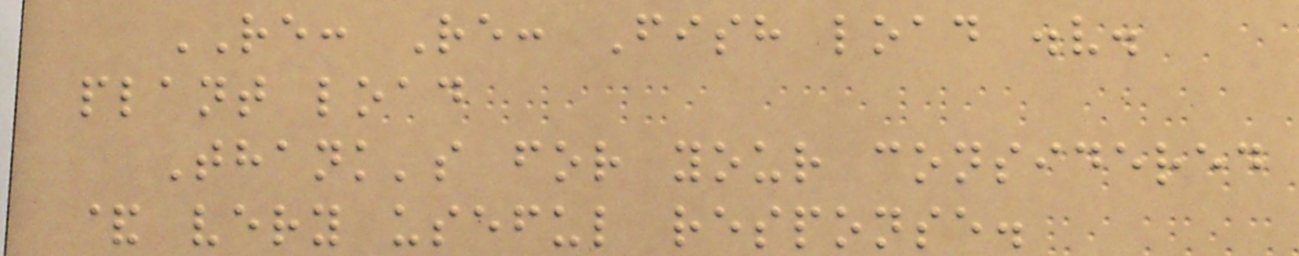RE: Re: Fish load .v.
plant load
Thank's for your considered
& very useful response.
